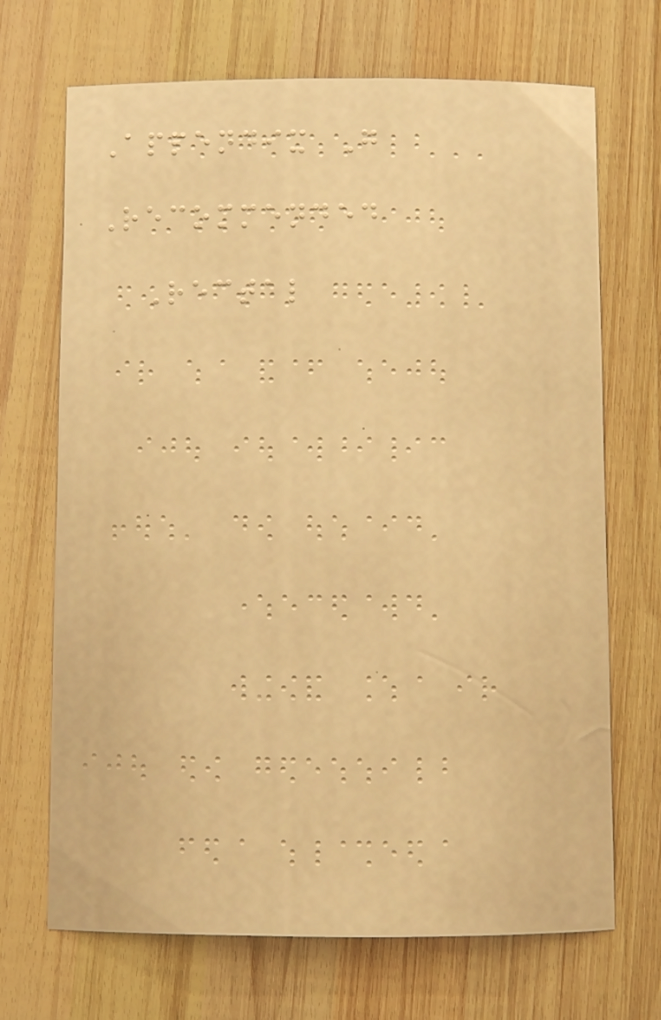Appendix G
Recommended
Rectal
